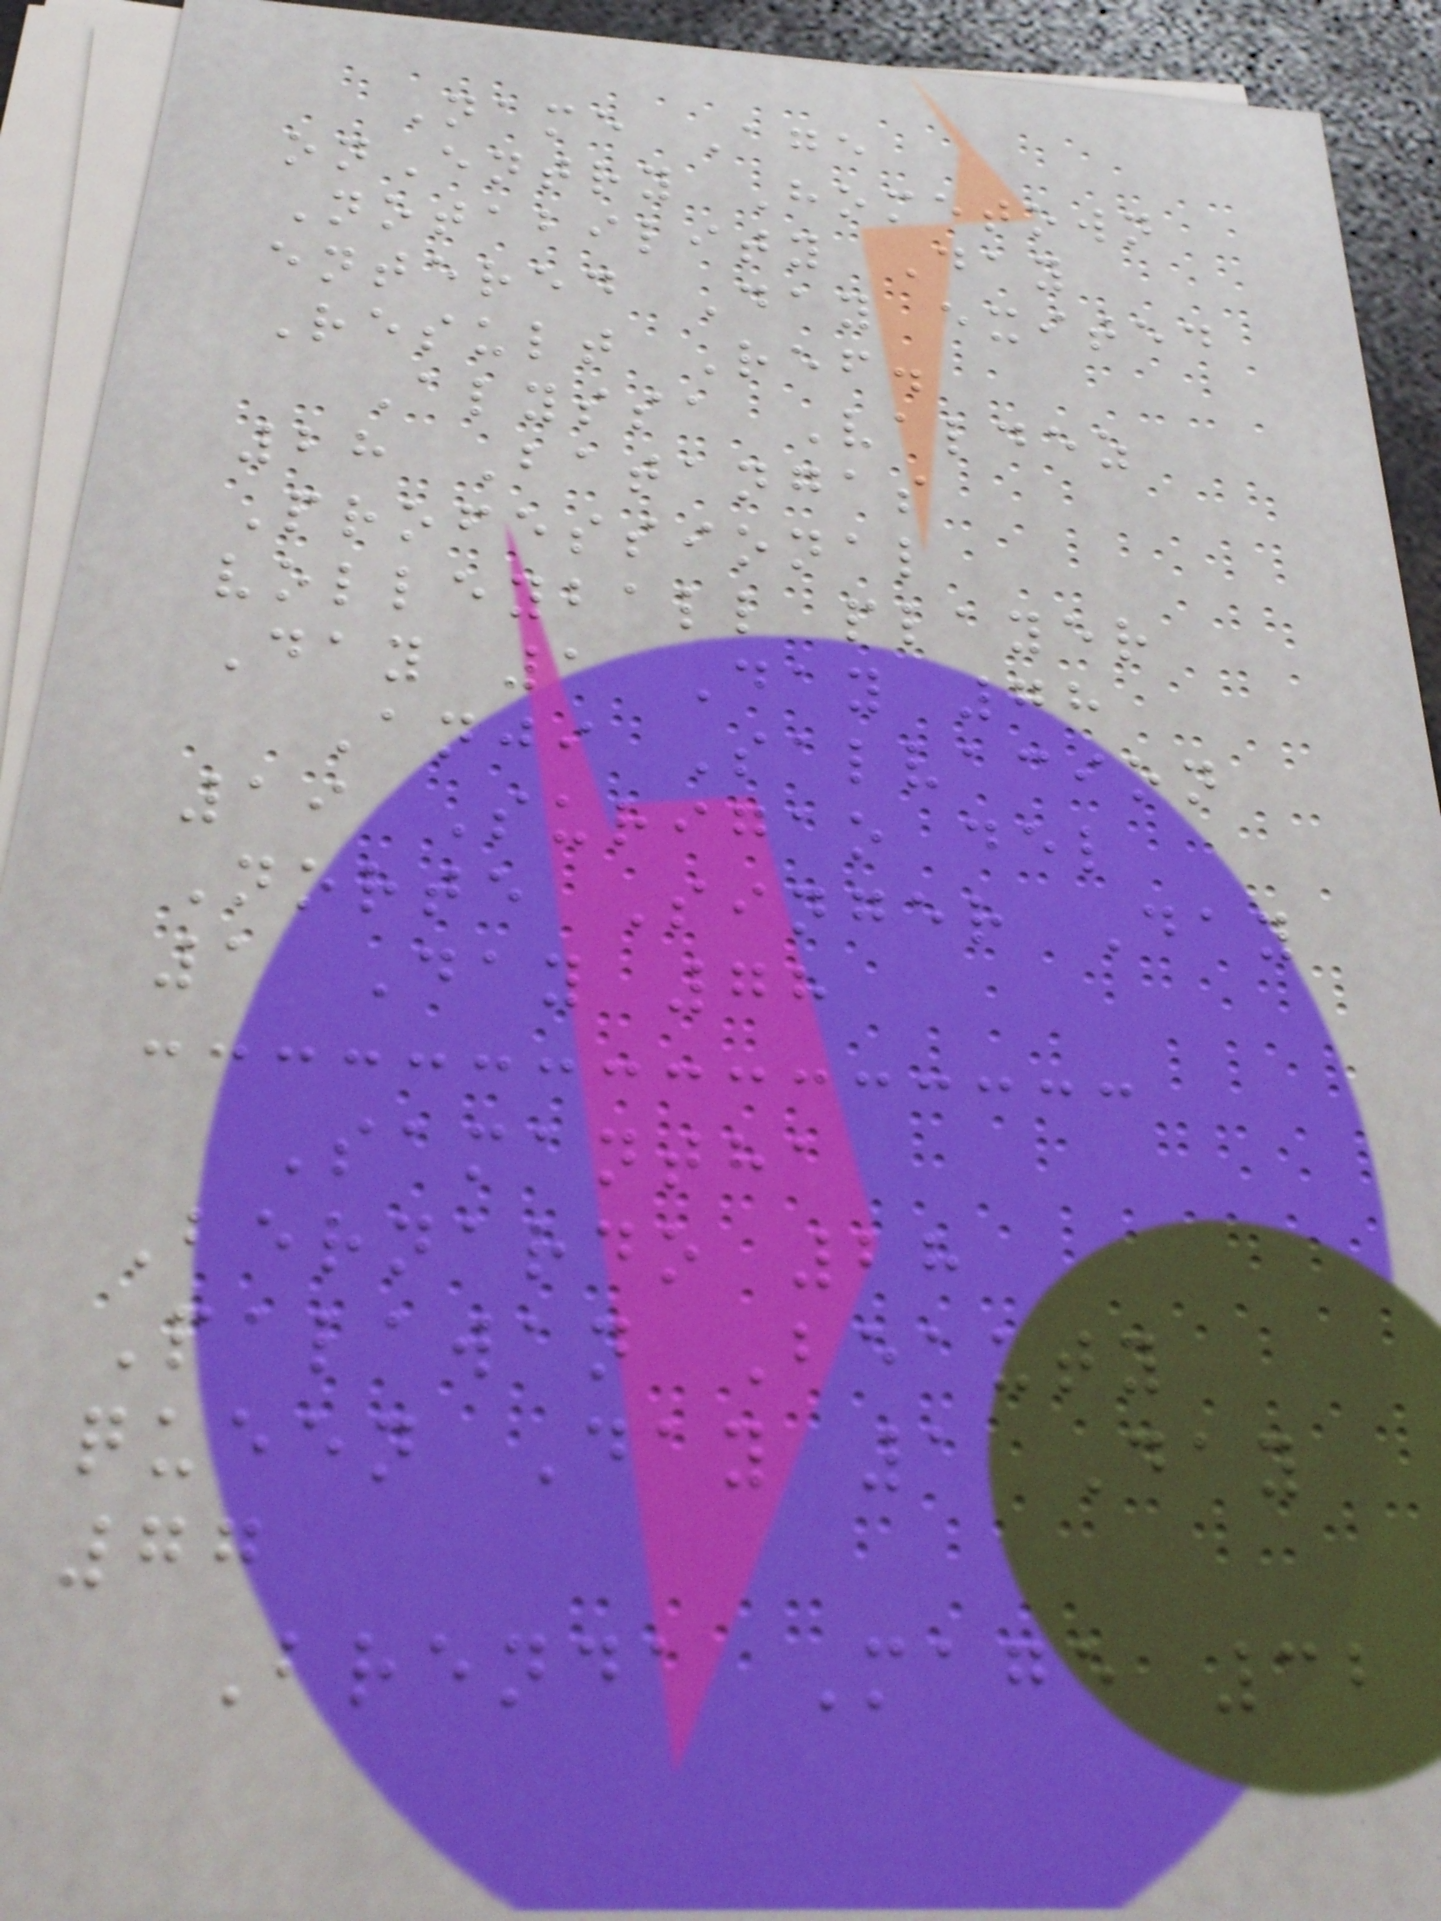Name Age
onEntry Hometown
Notability Day
entered Day exited
Result Ref.
Alyssa Valdez
28 Batangas
Professional
volleyball player
Day 1 Day 78
Anji Salvacion
19 Surigao del
Norte Singer Day
1 Day 78
Samantha
Bernardo 28
Palawan Beauty
queen Day 1 Day
77
Brenda Mage 32
